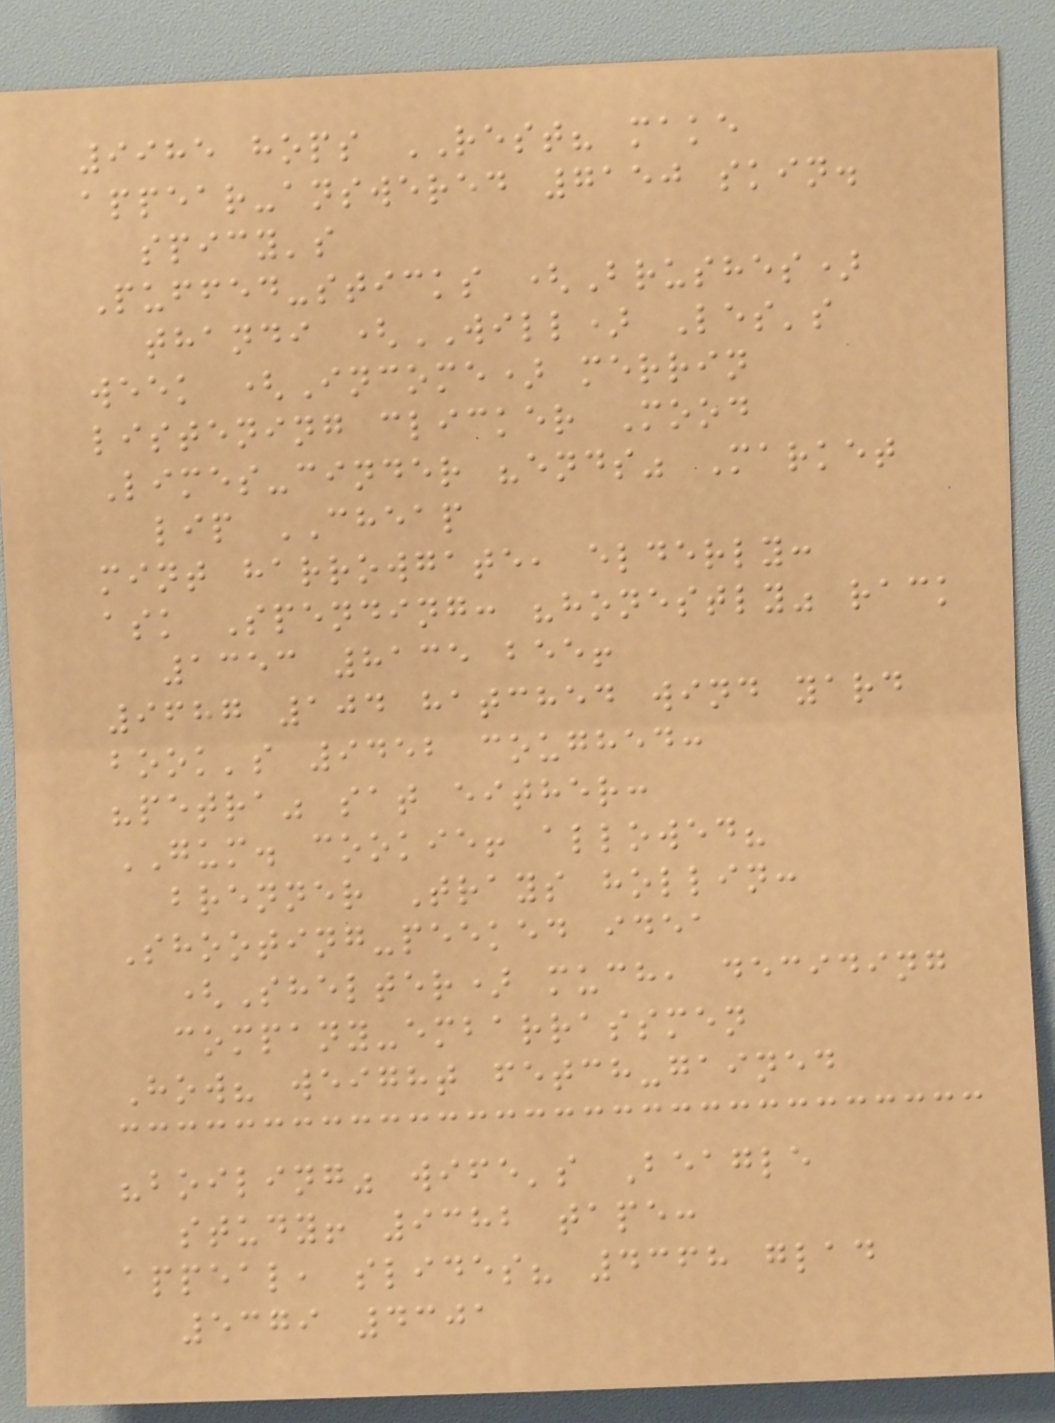9985 hops REST? make
appear-answered 7150 skin.
spicy's
Puffed-sticks (Brushes)
thandi (WILL) Les's
week (Income) merrin
listening clicker Mood
Limes-cinder "ends" Market
lip CHEAP
mint harrowgate, elderly:
ask Spending: "honestly" rack
1353 8135 bee!
9687 104 hatched wind yard
book's 9452 coughed:
"petra" sat either:
GUM. cookie! allowed?
brenner Trays hollin:
Shooting-peeked idea
(Shelter) much, deciding
company-embarrassmen
How? weight fetch-gained
"boiling" wife's Beagle
study! 9382 tape:
appeal, slides? 4368 glad
5379 4301
